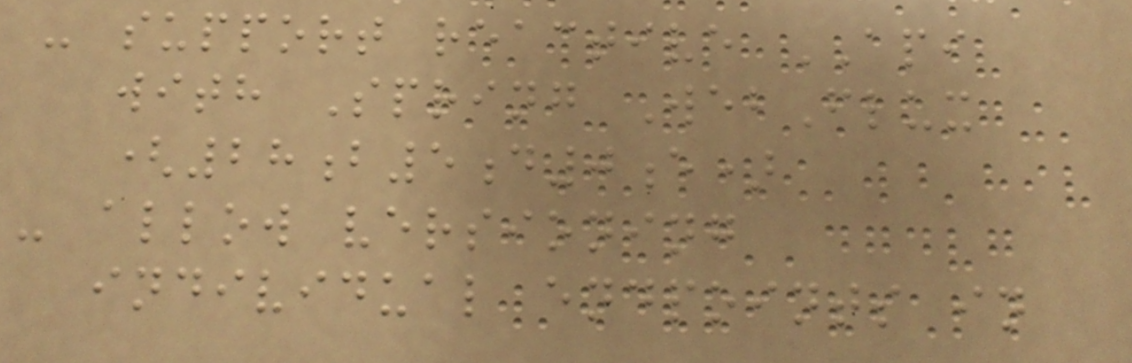- support reactive API
with Spring WebFlux
(28b5d0e)
- allow versioning
individual endpoints in
